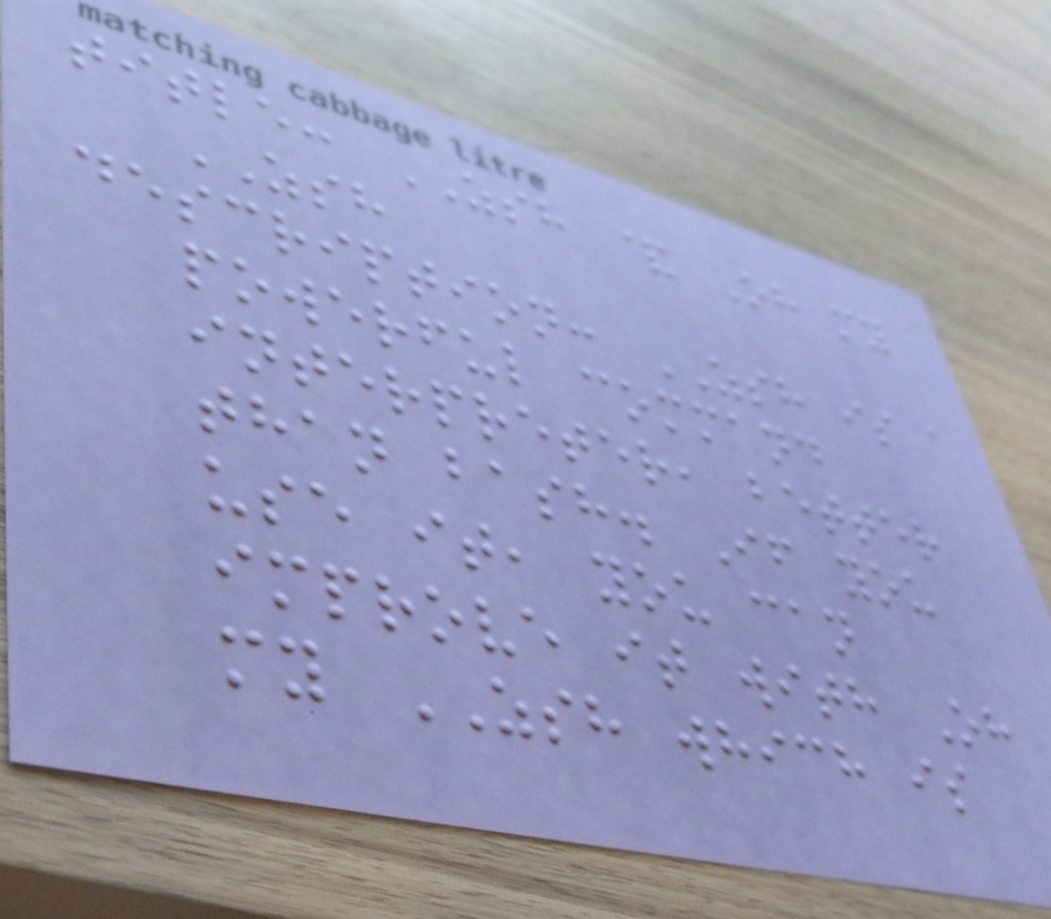title: ZSH & Oh my
ZSH
description: ZSH is a
powerful command
interpreter, better
than bash. If you
use it, you can
improve it with Oh
my ZSH which is
